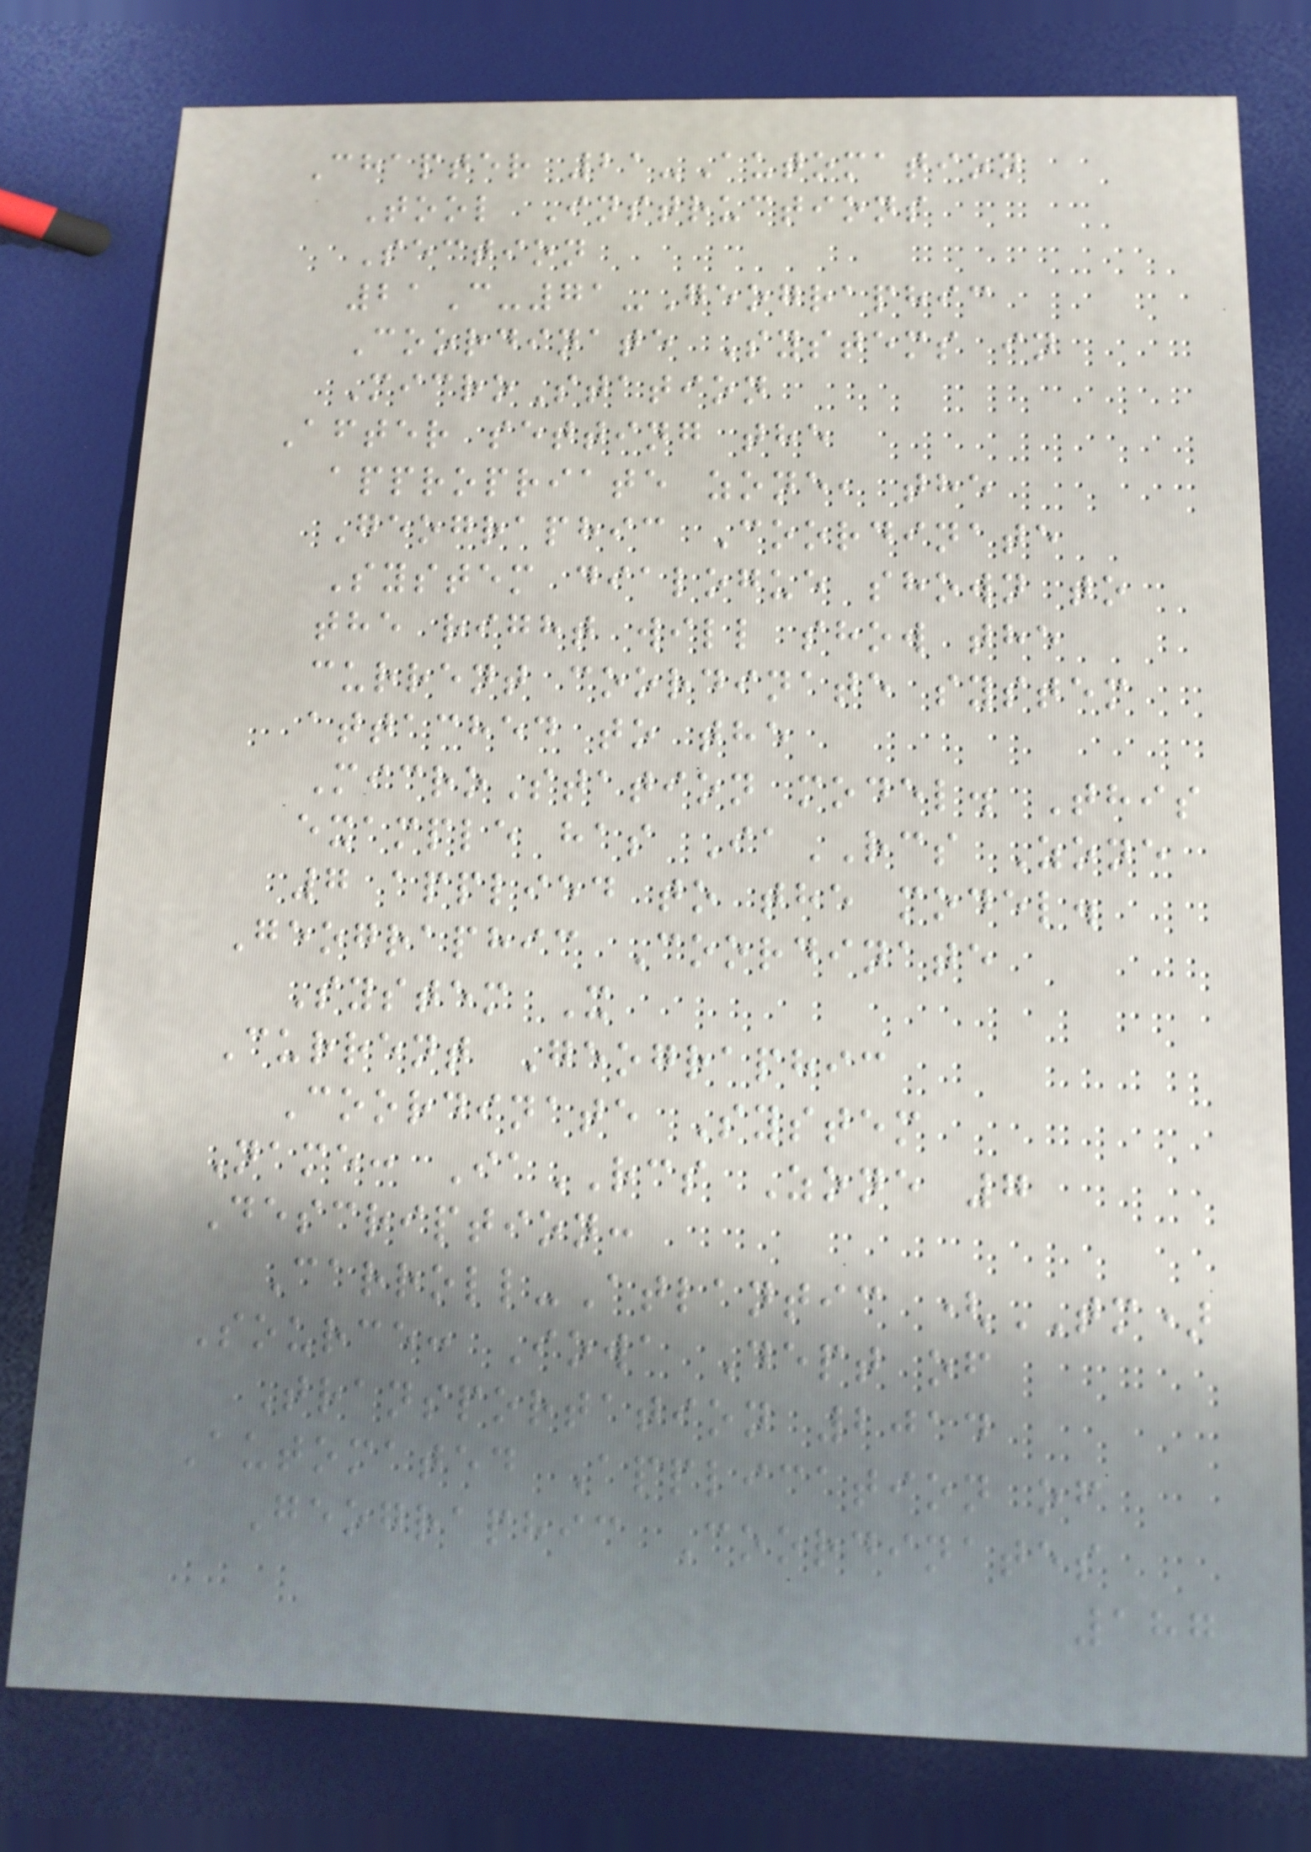Chapter 21-Automation
Tool Instructions
Section
21C-71-Geographic
Coordinate Systems in
MicroStation
After setting the
appropriate zone, the
Geographic Coordinate
System dialogue shown to
the right will show the
current coordinate system
attached to the
MicroStation model. This
example has IaRCS Zone
7 applied to the model.
Geographic Coordinate
System X
Current Geographic
Coordinate System
Name: IaRCS Zone 7
Description:
Carroll-Atlantic (TM)
Source: Iowa Dept of
Transportation 2014
Automated Application of
Geographic Coordinates
187
